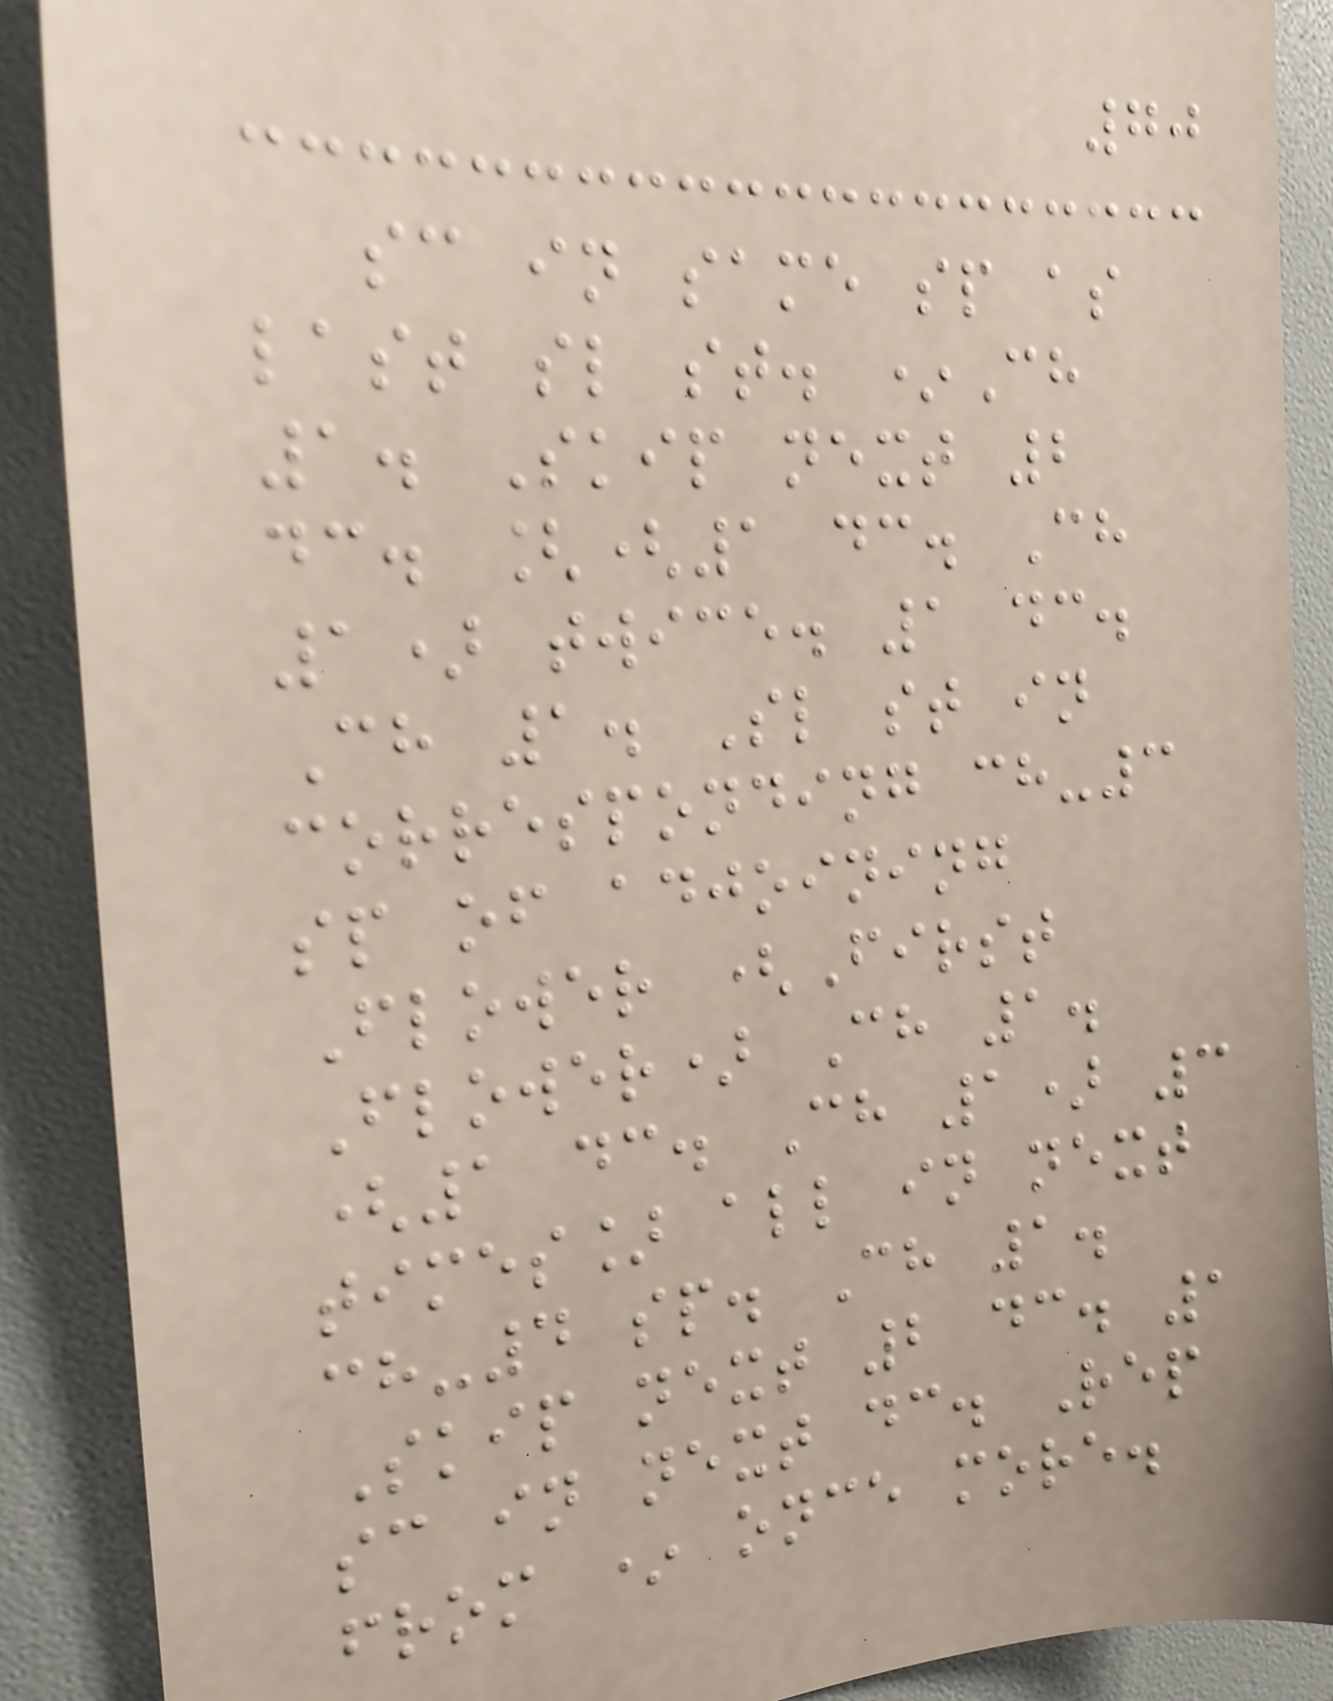70
sc in same sp as
last sl st. *Ch
1. Skip next 2
dc. [(1 dc. Ch
1) twice. 1 dc.
Ch 1. Sl st in
corresponding ch-3
sp of adjoining
Flower (First
Flower) Ch 1.
(1 dc. Ch 1) 3
times] all in next
ch-4 sp. Ch 1.
Skip next 2 dc. 1
sc in next dc. Rep
from * once more.
